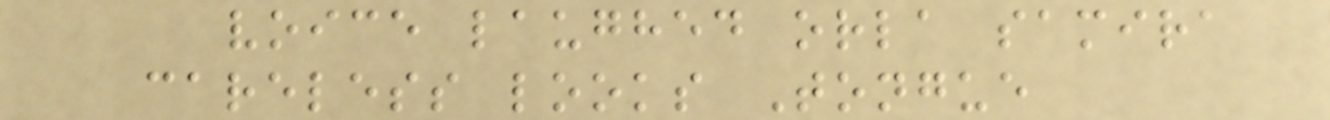voice laughed orla samira
careless looks Tongue
